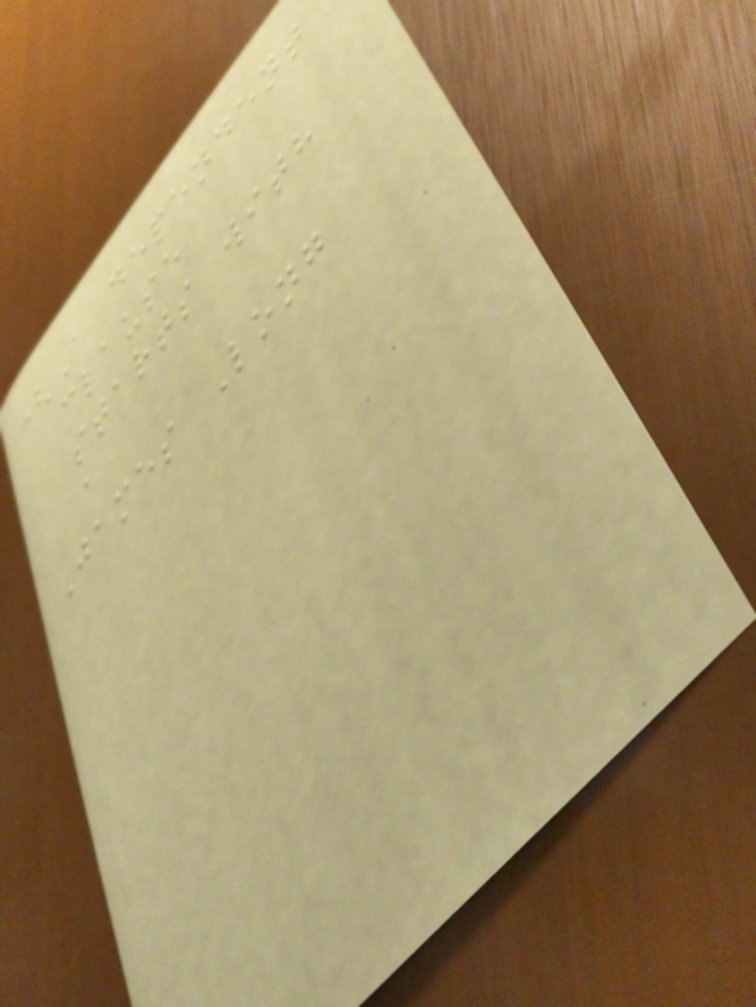(A dependent
clause
starts with
a
James Long
